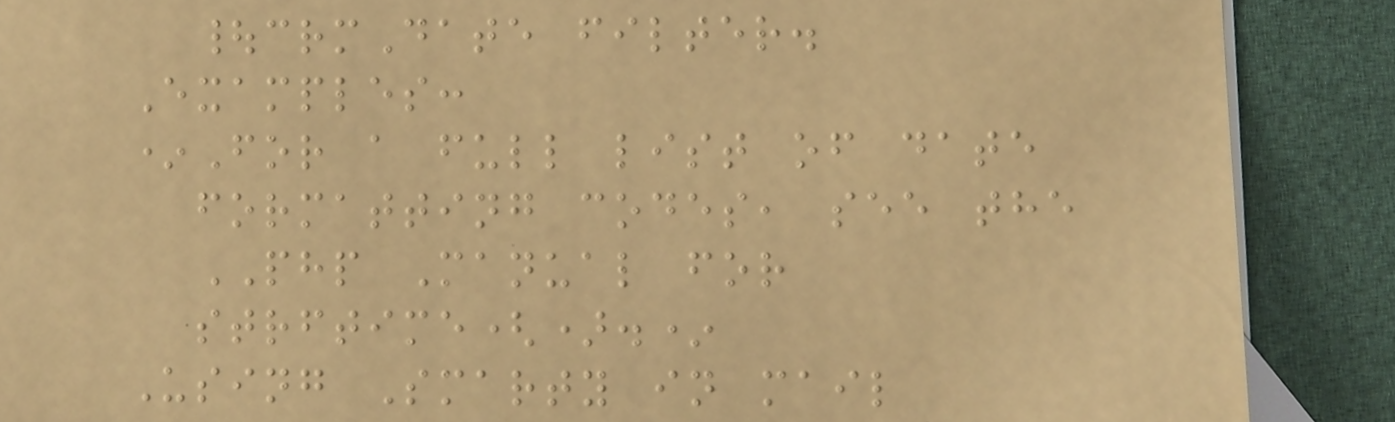|crmDate filter.
Examples:
*For a full list of date
formatting codes, see the
PHP Manual for
strftime().*
Using Smarty in mail
